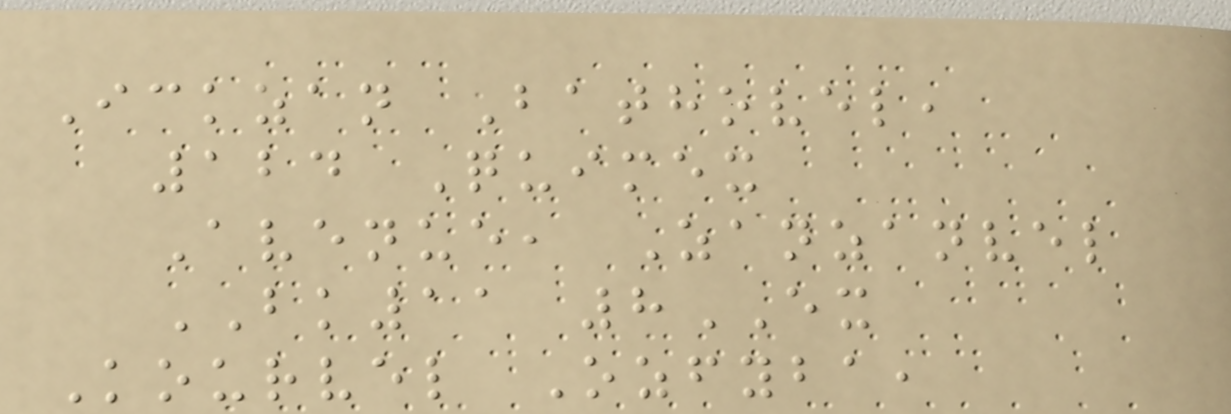Ickzan Bathovel,
124 Quimex
Avenue, Zanzanvel
BK11 8EX
Kourvel Ozfyba,
